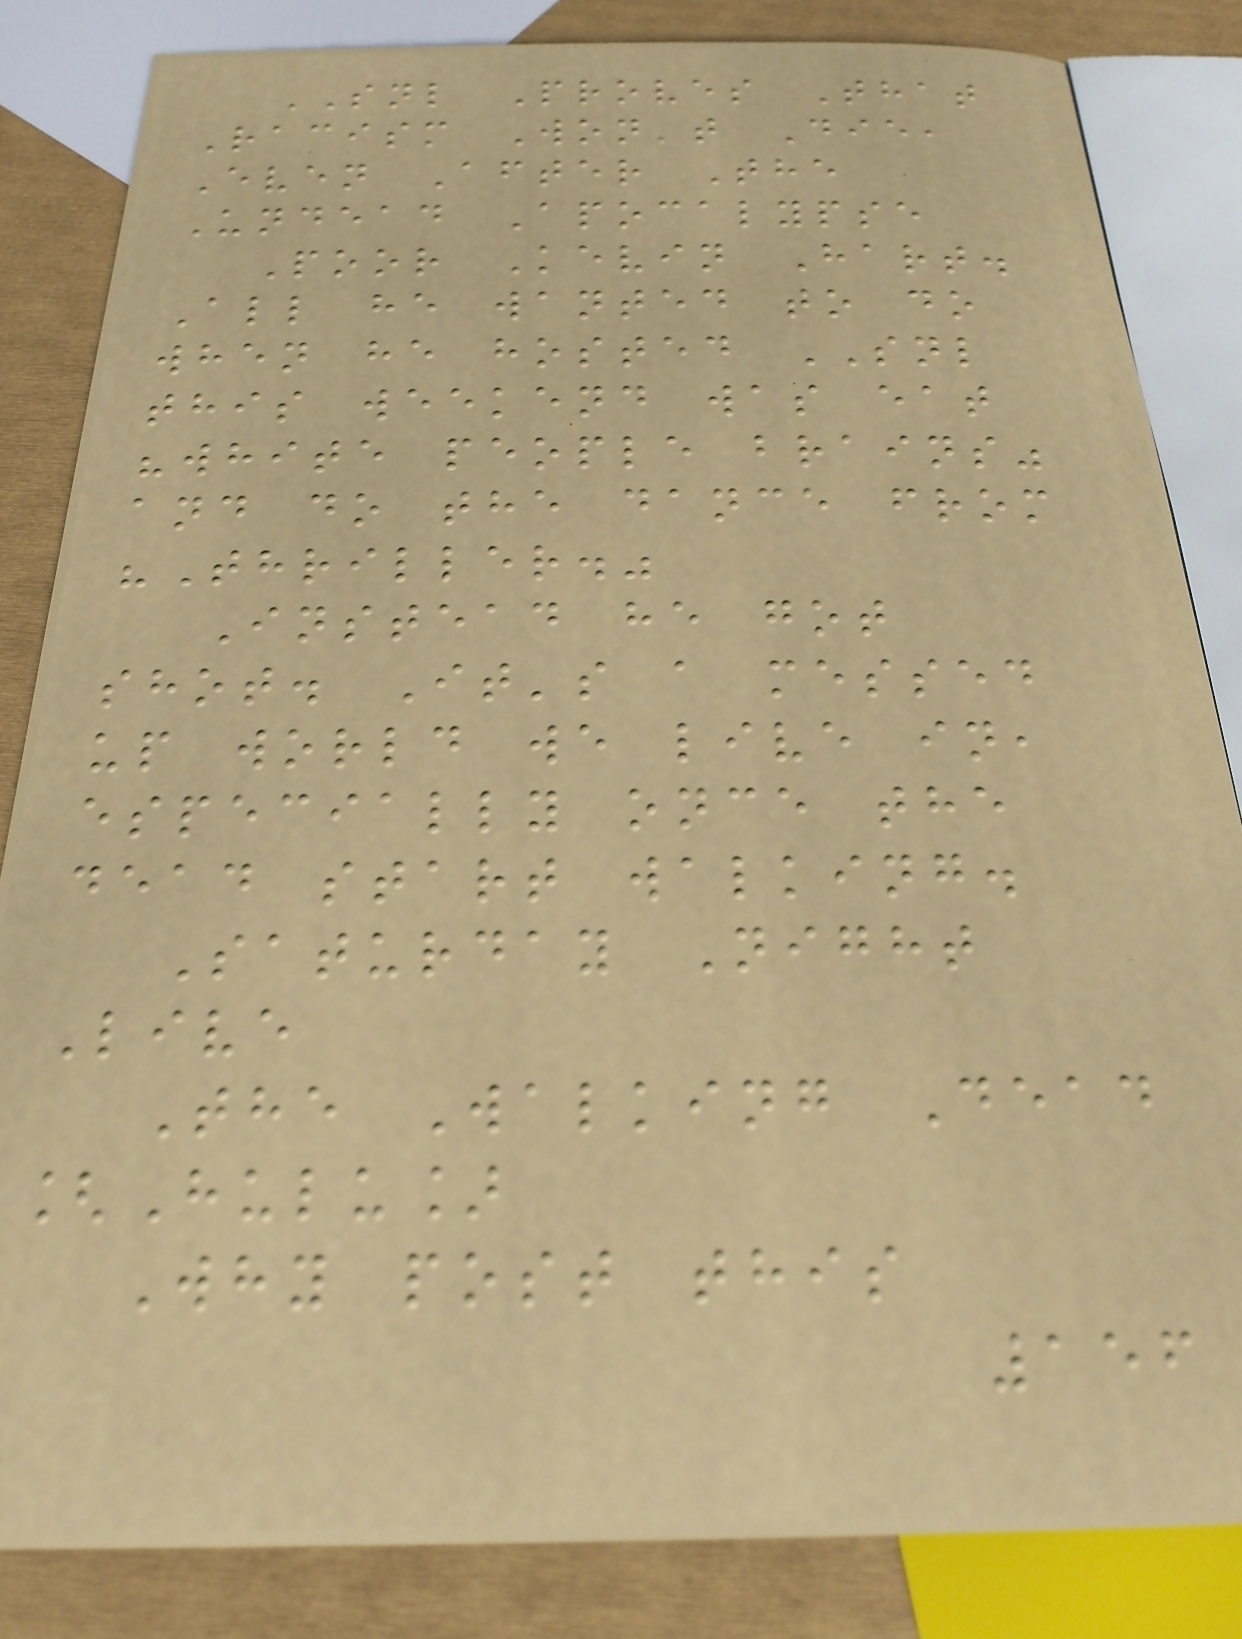SNL Proves That
Racism Won't Die,
Even After The
Undead Apocalypse
Poor Kevin Hart.
All he wanted to do
when he hosted SNL
this weekend was eat
"white people brains"
and do the dance from
"Thriller."
Instead he got
shot. It's a messed
up world we live in,
especially once the
dead start walking.
Saturday Night
Live
The Walking Dead
[Hulu]
Why post this
156
